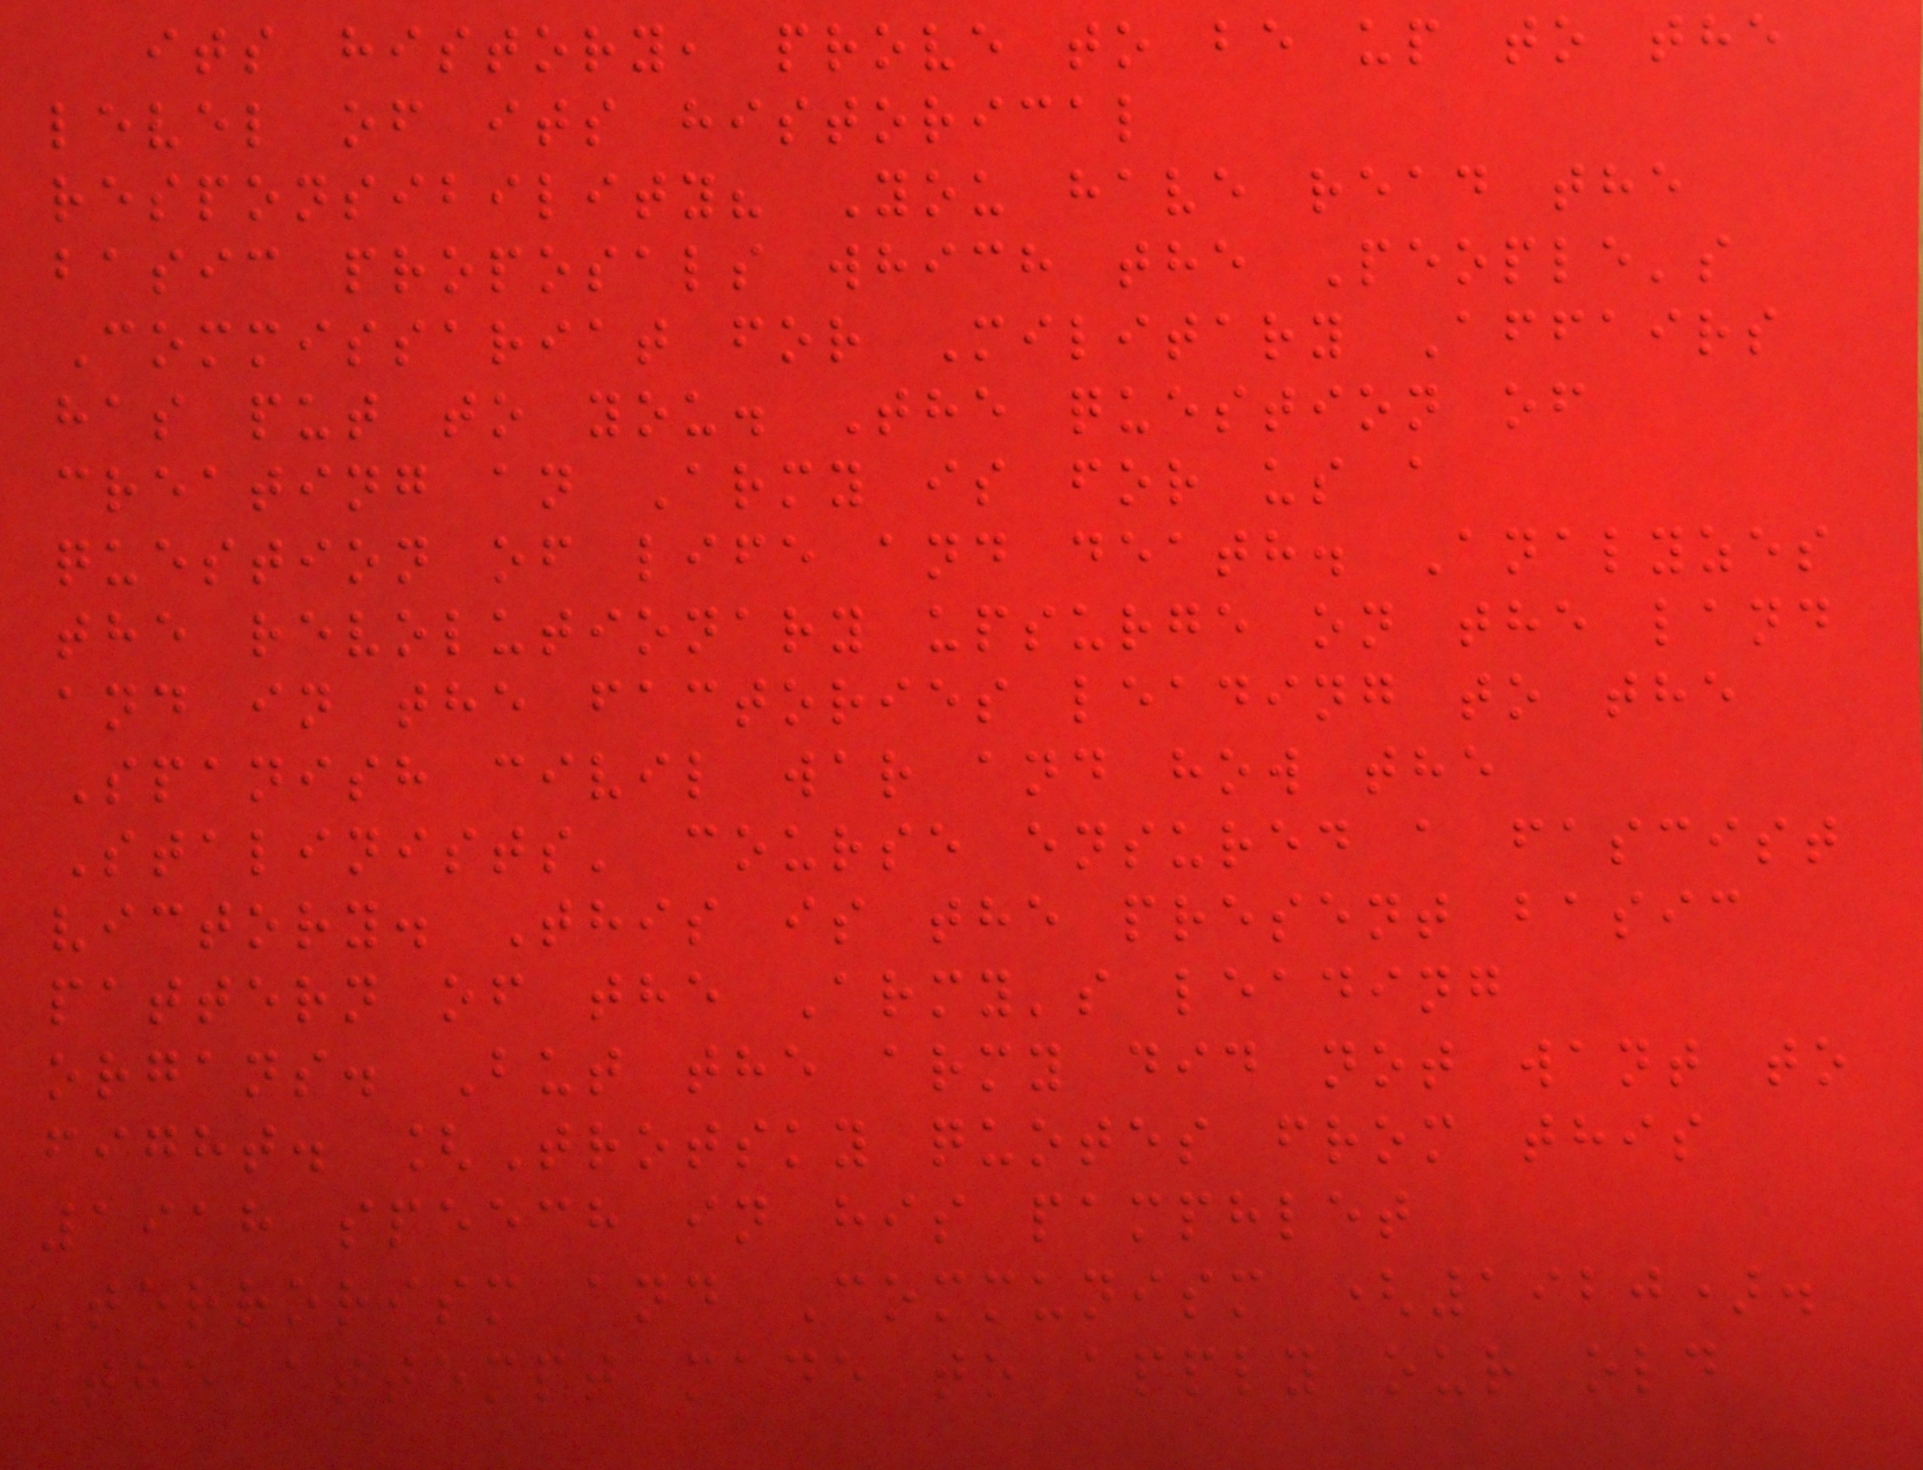its history, prove to be up to the
level of its historical
responsibility? You have read the
basic proposals which the People's
Commissariat for Military Affairs
has put to you. The question of
creating an Army is for us a
question of life and death. Analyzes
the revolutionary upsurge on the land
and in the factories leading to the
Spanish civil war and how the
Stalinists' course ensured a fascist
victory. This is the present basic
pattern of the Army's leading
organs. But the army did not want to
fight. [Trotsky quotes from this
1918 speech in his pamphlet
Terrorism and Communism (1920).
The attempt made to apply our old
